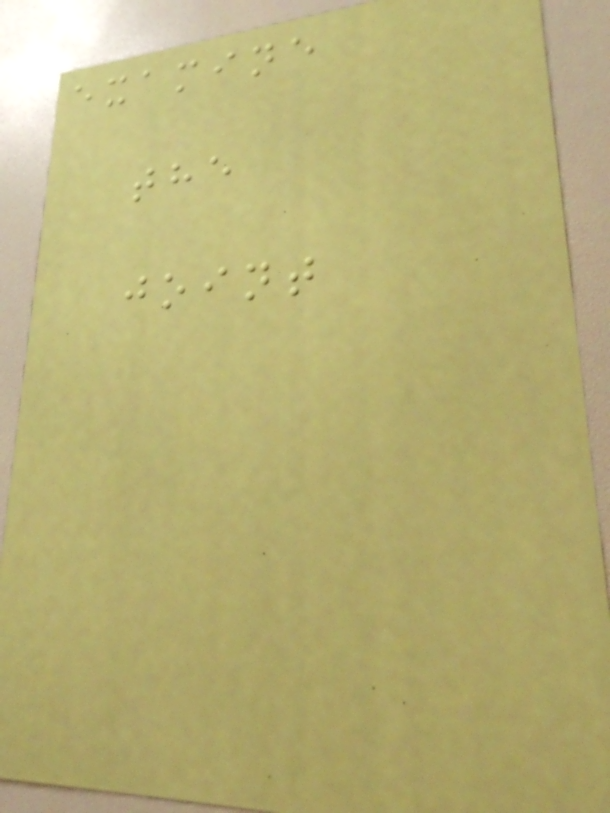examine
the
joint
